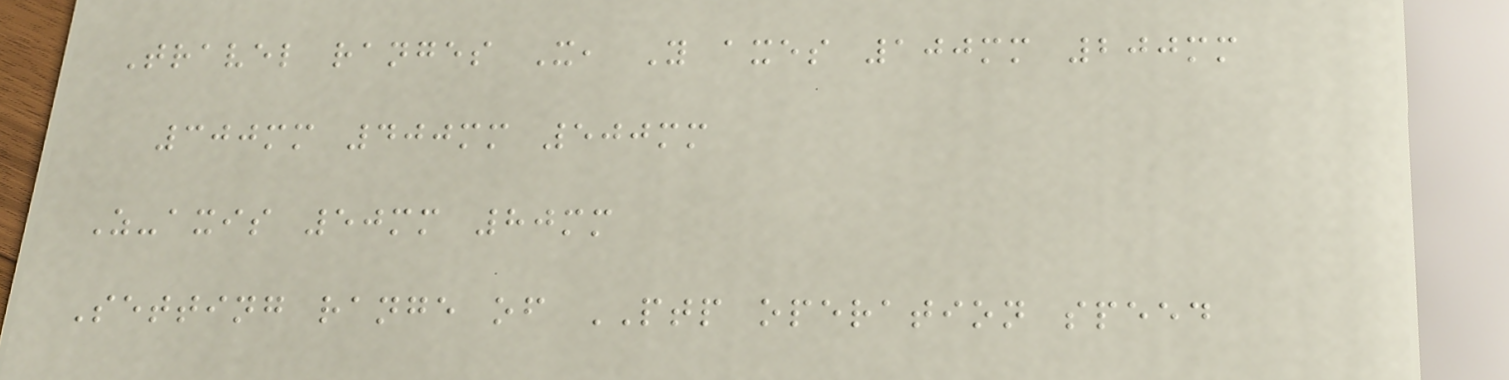Travel ranges X, Y axes 100mm 200mm
300mm 400mm 500mm
Z-axis 50mm 80mm
Setting range of PTP operation speed
